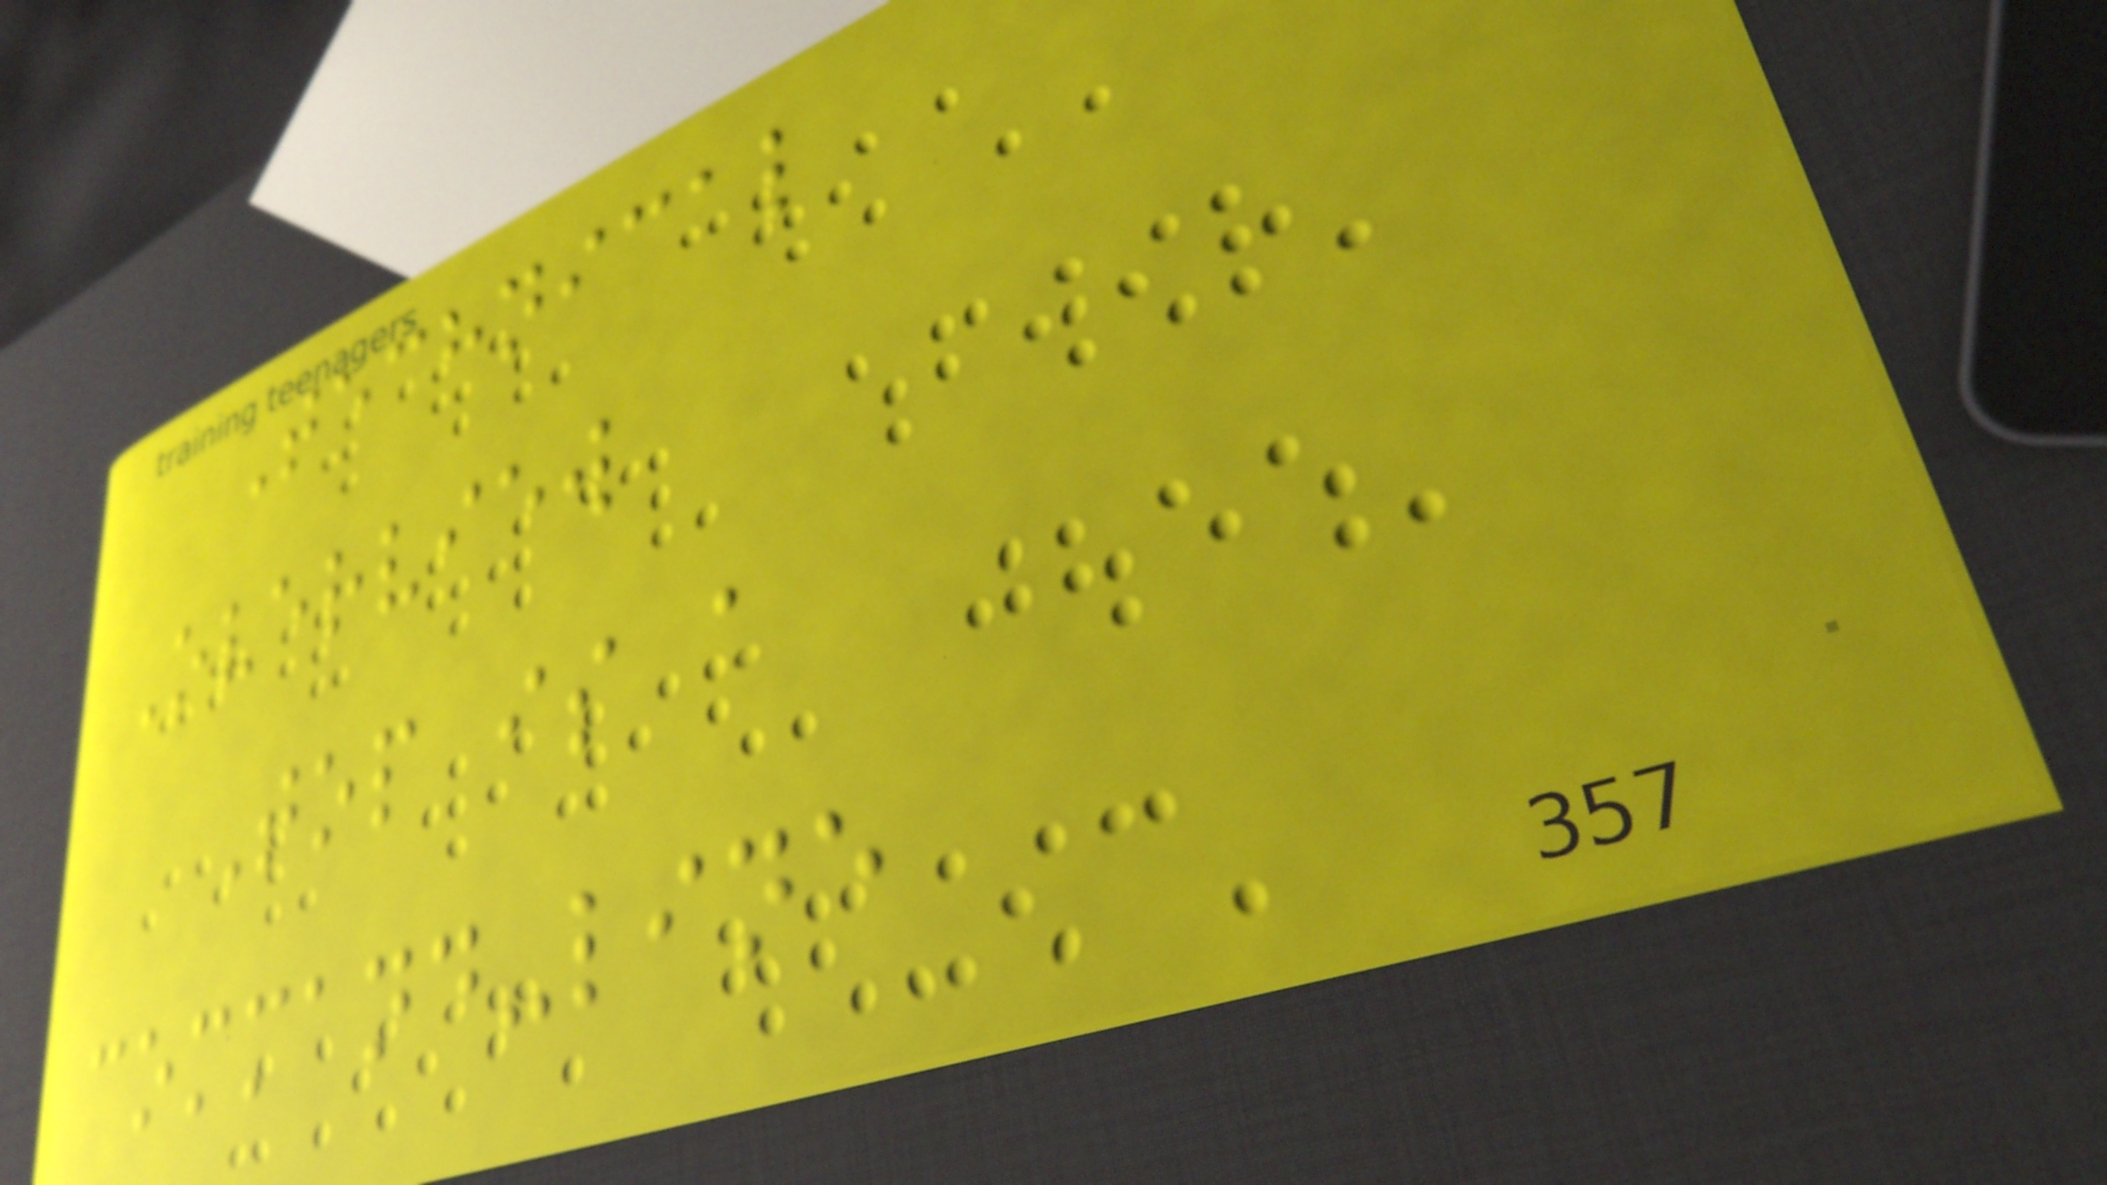Technical
Overview
Top is a
command-line
